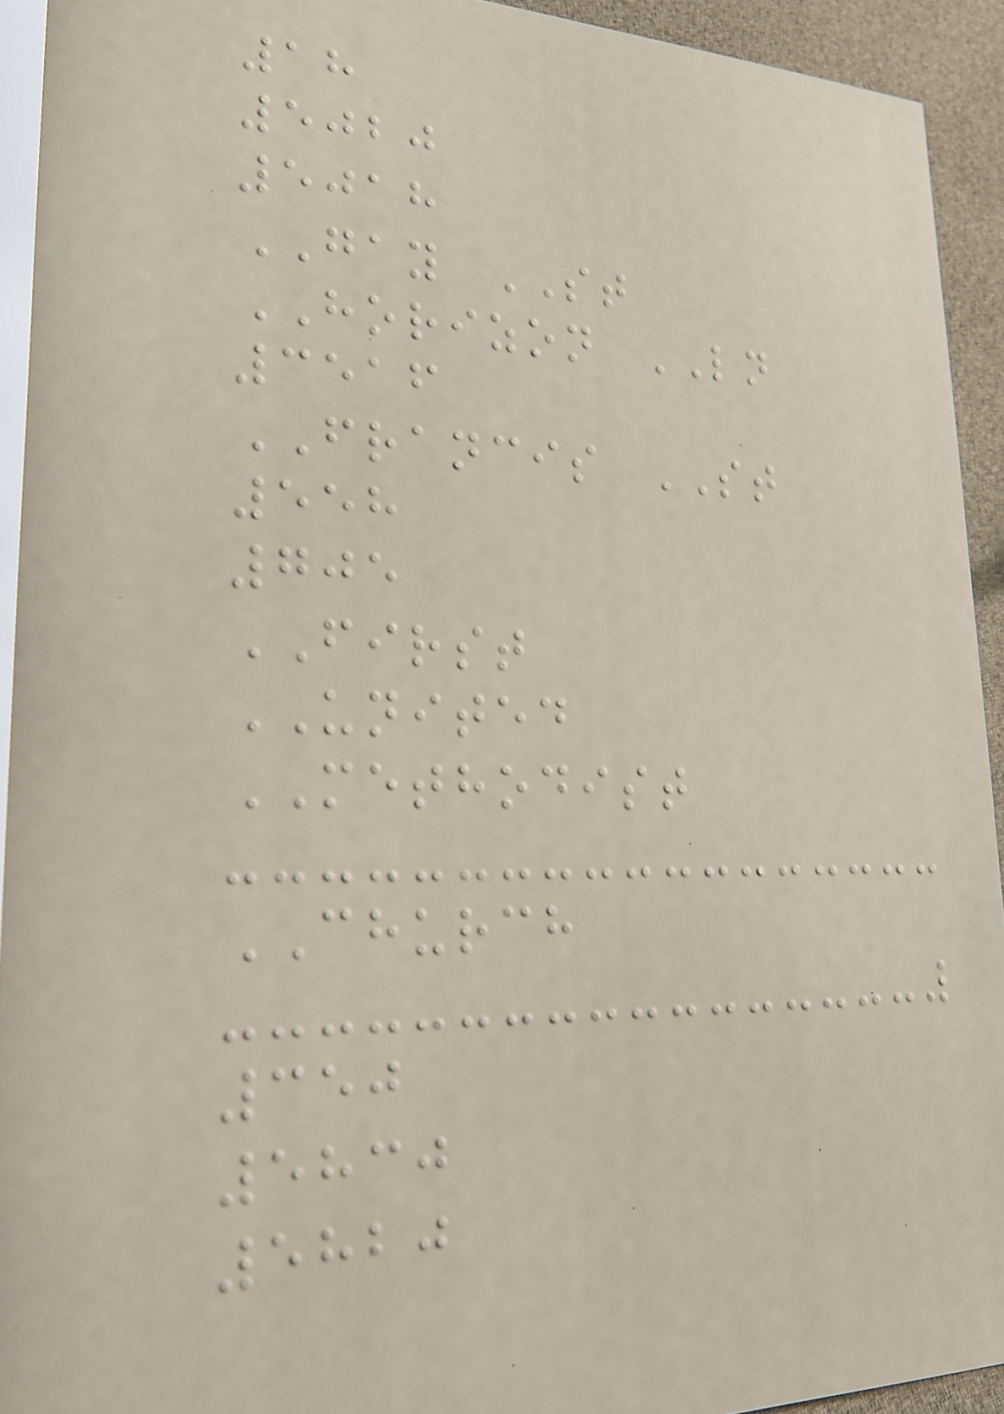18
5020
5018
GAY ST
HORIZON LN
3516
FRANCIS ST
558
705
FIRST
UNITED
METHODIST
CHURCH
350
5830
5820
